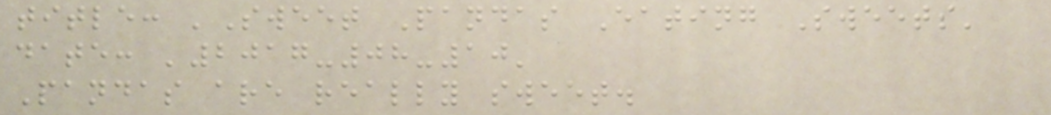title: 'Sweet Pandas Eating Sweets'
date: '2017-08-10'
Pandas are really sweet.
